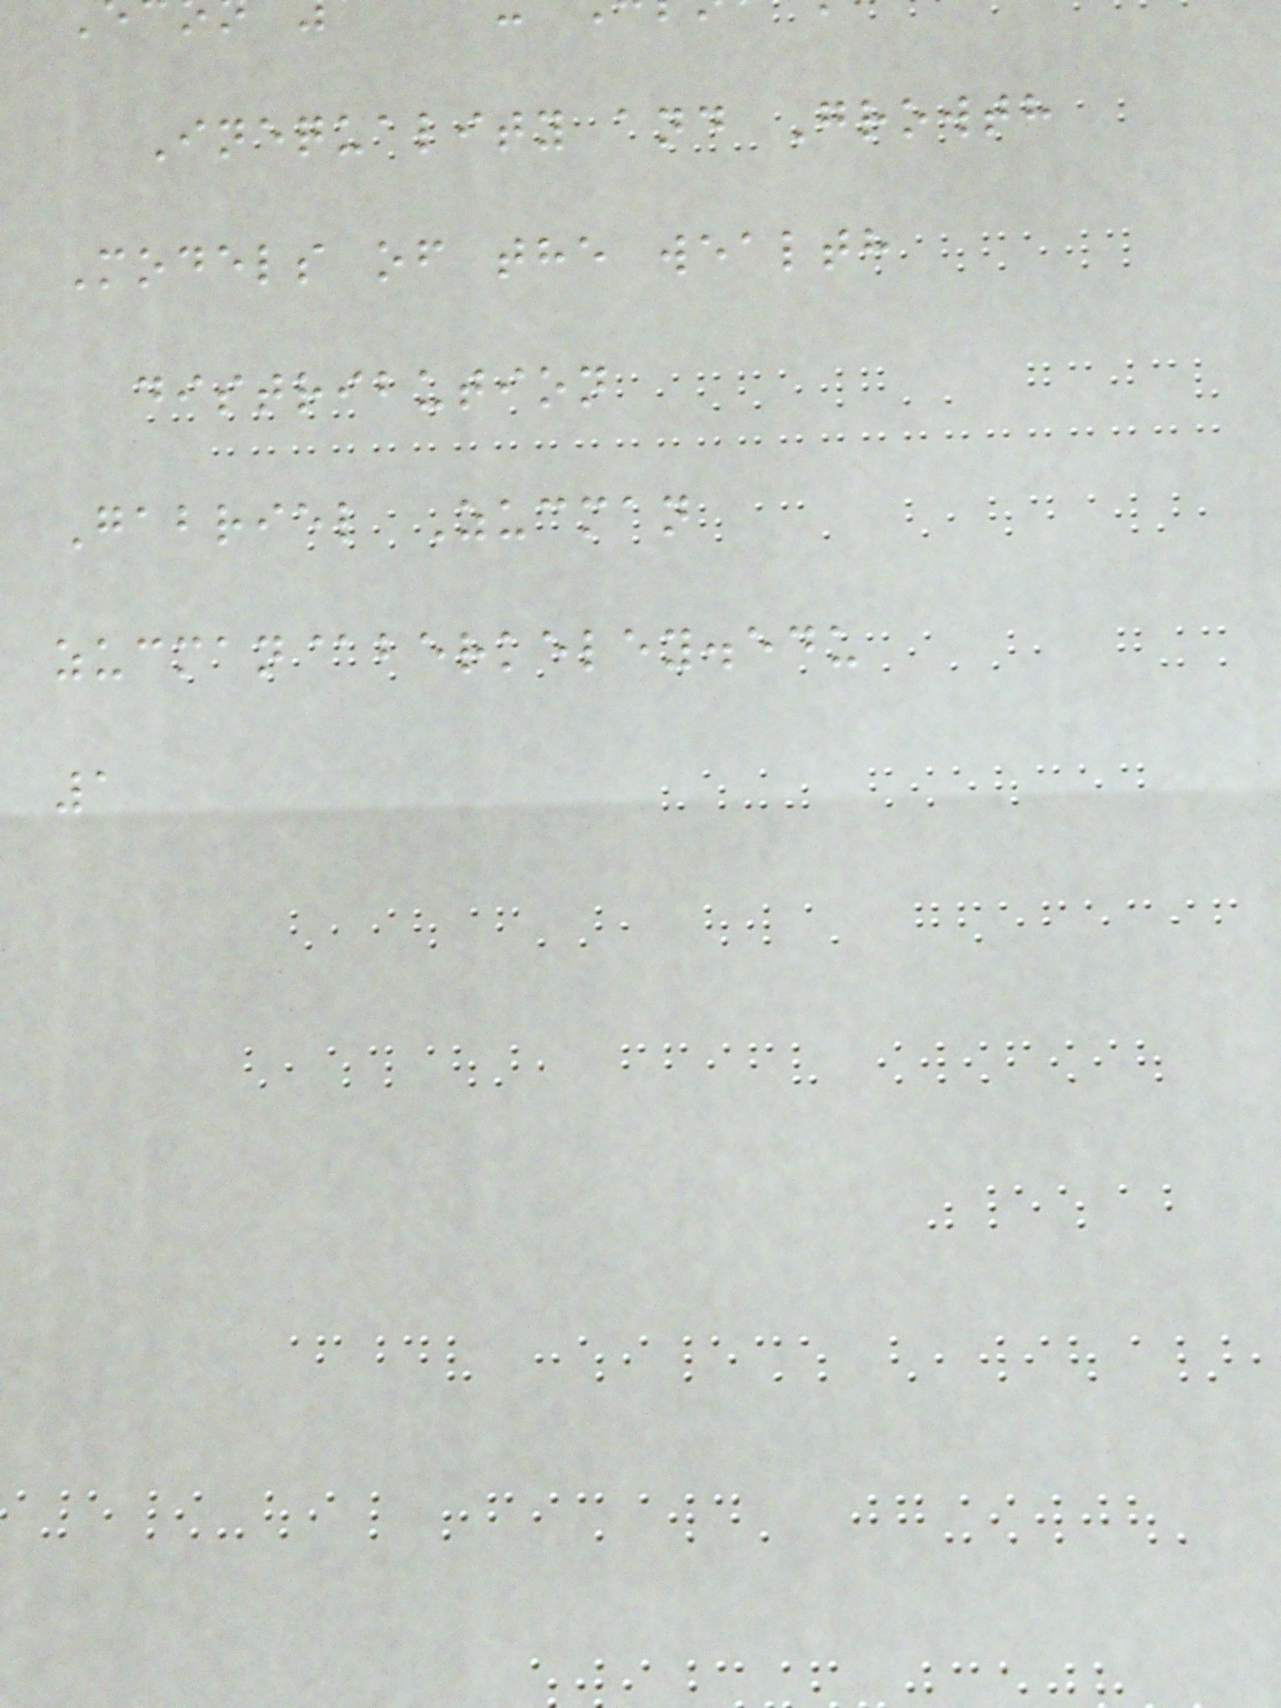Inequality and Growth
Models of the wealth
distribution
Gabriel Zucman
zucman@berkeley.edu
1
